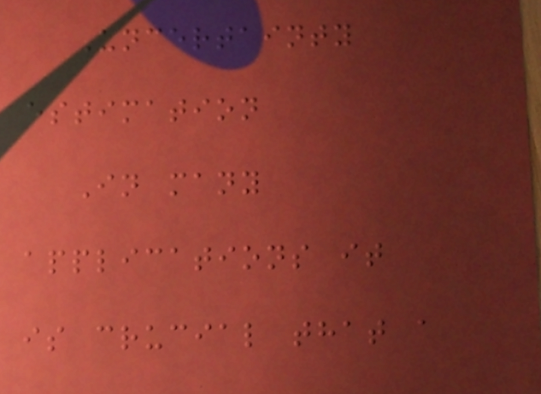Uncertainty
estimation
In many
applications it
is crucial that a
